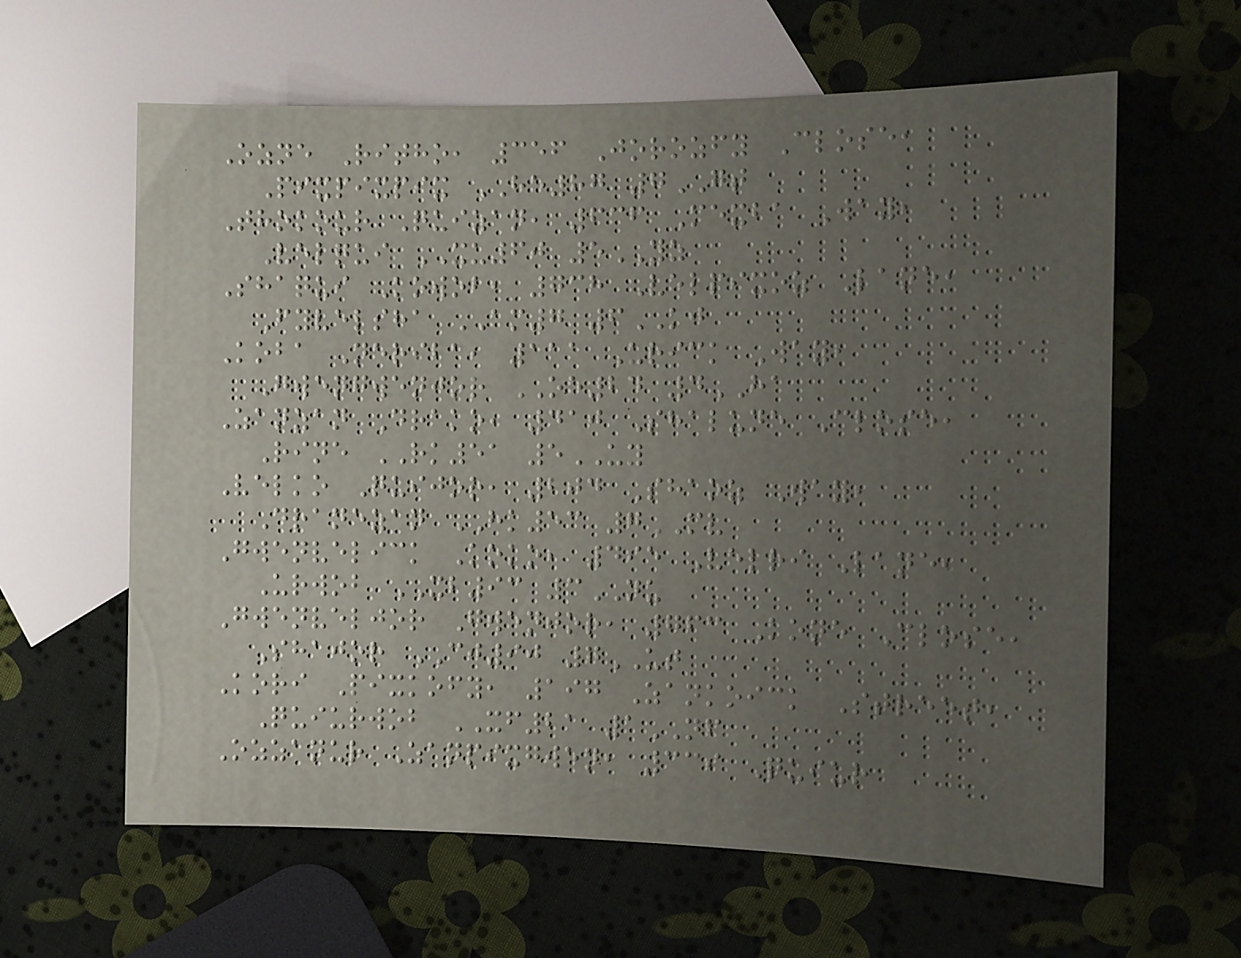Ozne Ritho, 356 Jorozfy Close,
Pixpixpix HE87 7GT
Thokour Quizan, 636 Mexba Way,
Velqui XU60 5YZ
Shaqui Kowob, 738 Velpixoz Lane,
Fyvelsha AM7 6KJ
Koba Neriba, 111 Urick Way,
Gwengwenjor OE24 4HA
Zanzan Drako, 410 Shalune Close,
Rine RK51 5UY
Velko Quijor, 204 Shaoz Way,
Dranezan HK53 7MV
Gwenvelick Koko, 495 Velri Lane,
Urwob XB93 3NU
Gwenveljor Gwenjor, 763 Kone Close,
Shajor CJ90 7UT
Kori Pixkofy, 197 Zankoick Street,
Quiurwob XF21 1NF
Ozzanur Zanpixgwen, 339 Quiur
